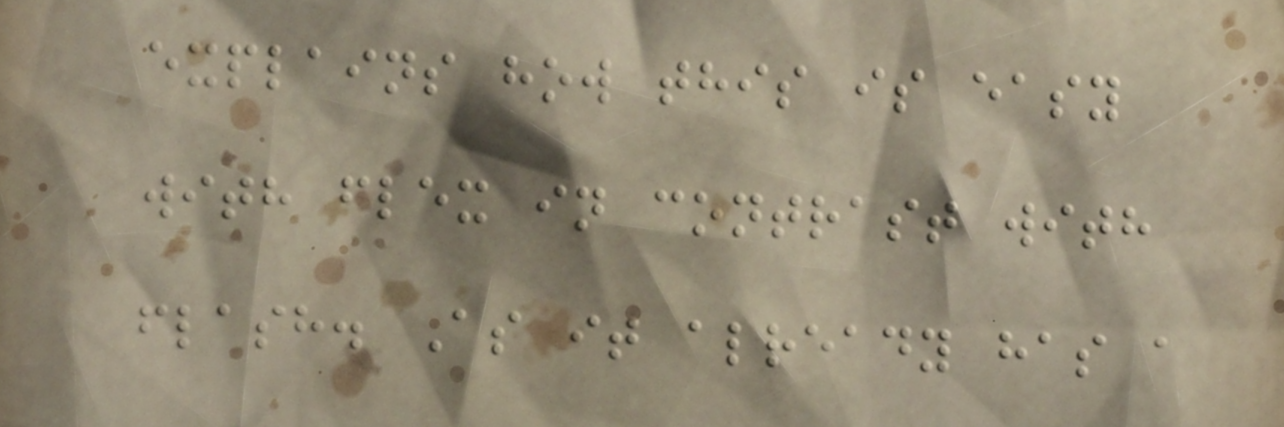explains how this is easy
with flex in contrast with
flash. As it already has a
